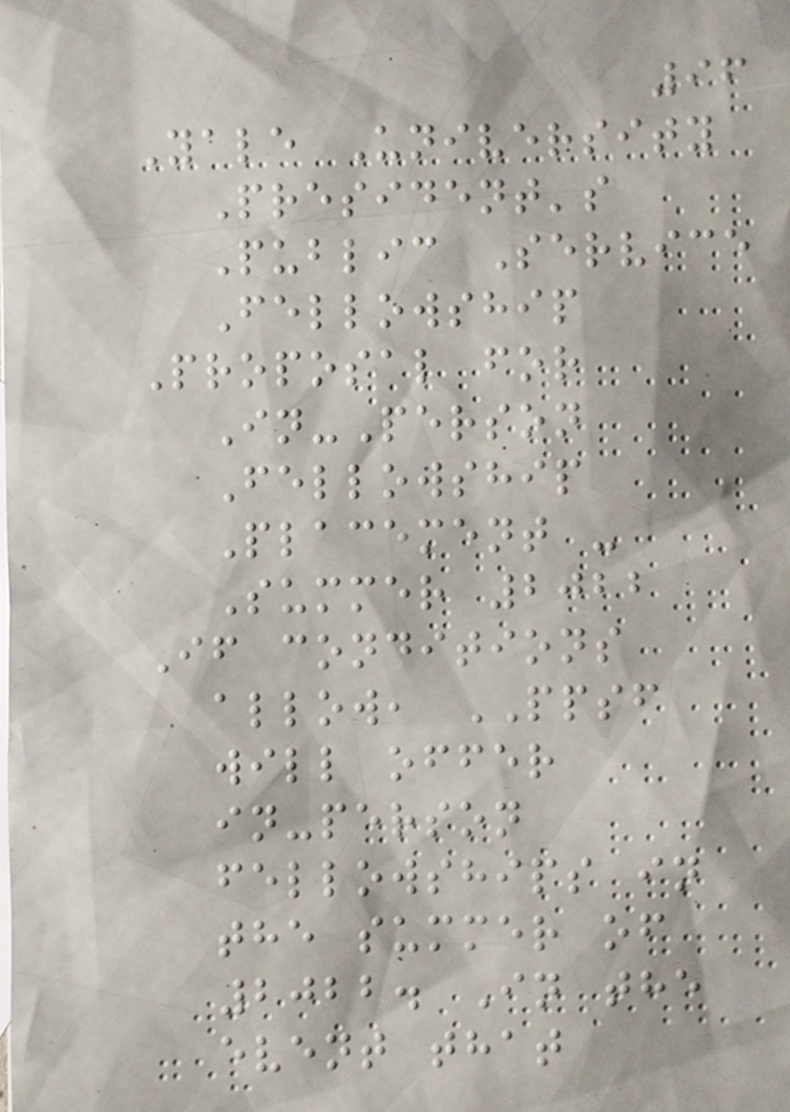96
Yale University
President's
Public Service
Fellowship
Proposal for
In-Person
Fellowship
Placement -
Summer 2022
If conditions
allow, PPSF
will offer
in-person
fellowships in
the summer of
2022. In the
event that
